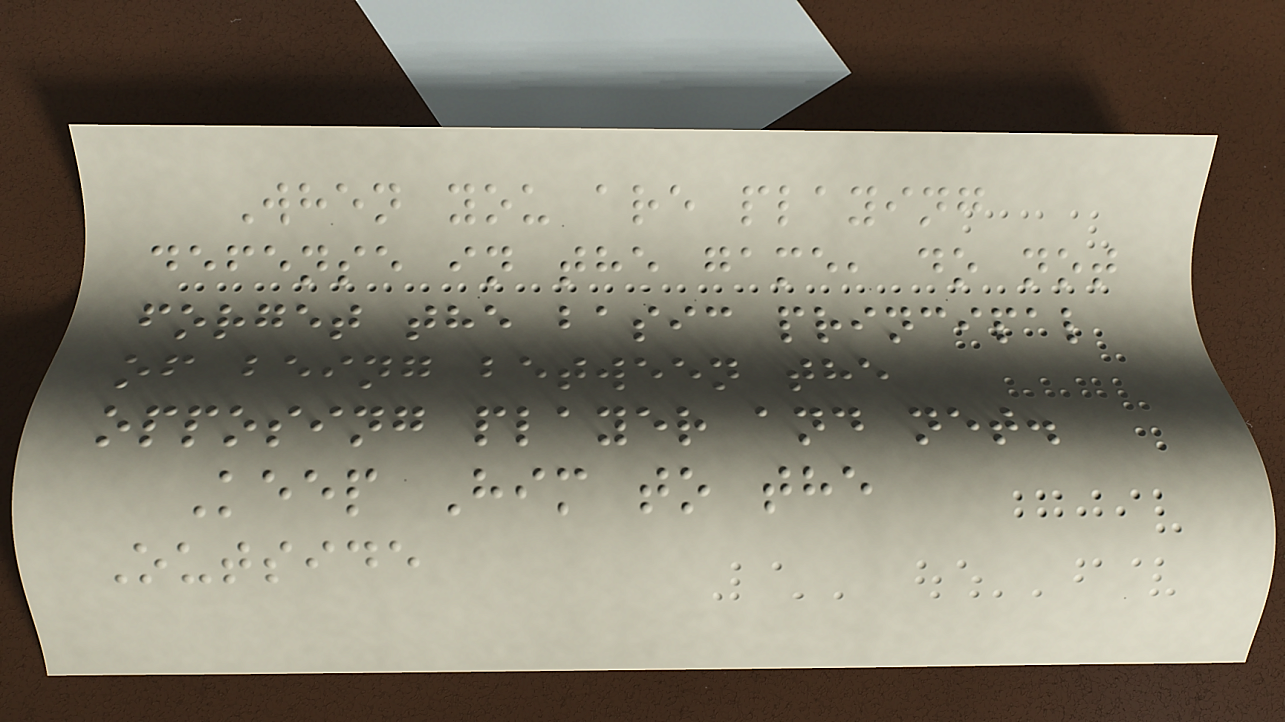When you are playing
defense in the game, do not
forget the basic principal
of being between the
opposing player and net.
Keep Him to the
Outside
